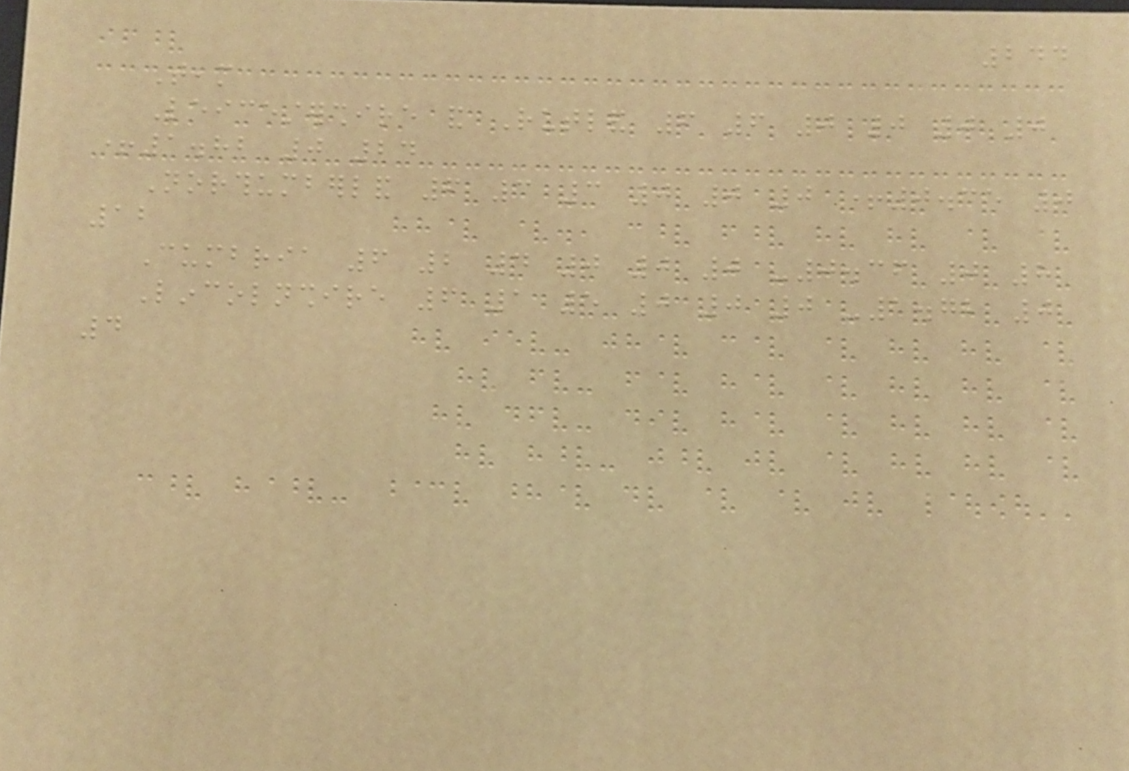244
Team
Leicestershire and Rutland 6 6 0 0 0 0
+1.82 0 24
Northumberland 6 3 3 0 0 0 +0.35 0
12
Cumbria 6 2 4 0 0 0 -0.36 0 8
Lincolnshire 6 1 5 0 0 0 -1.72 0
4
